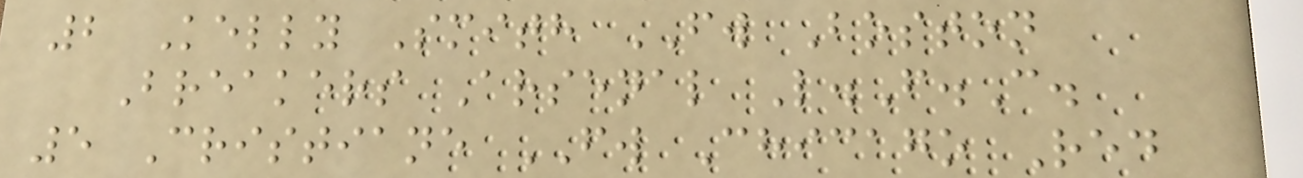2 Kelly Smith FW Boston
Breakers Arsenal L.F.C.
5 Cristiane FW Chicago Red
